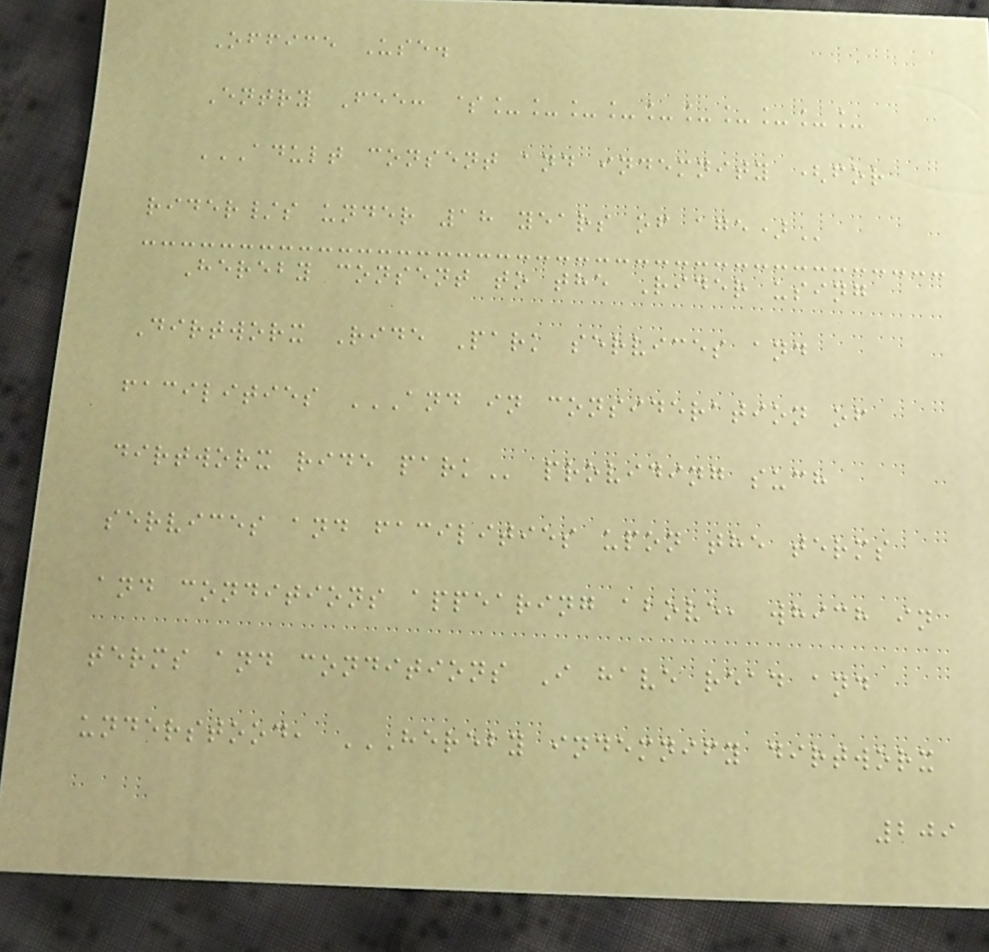Office Use.
Entry Fee: $__________
ADULT CONSENT AND INDEMNITY (FOR
RIDER/S UNDER 18 YEARS OF AGE)
Hereby consent to the Rider using
Dirtworx Ride Park services and
facilities AND IN CONSIDERATION OF
DIRTWORX RIDE PARK providing such
services and facilities upon the terms
and conditions appearing above, which in
terms and conditions I have read and
understood, HEREBY INDEMNIFY DIRTWORX
209
